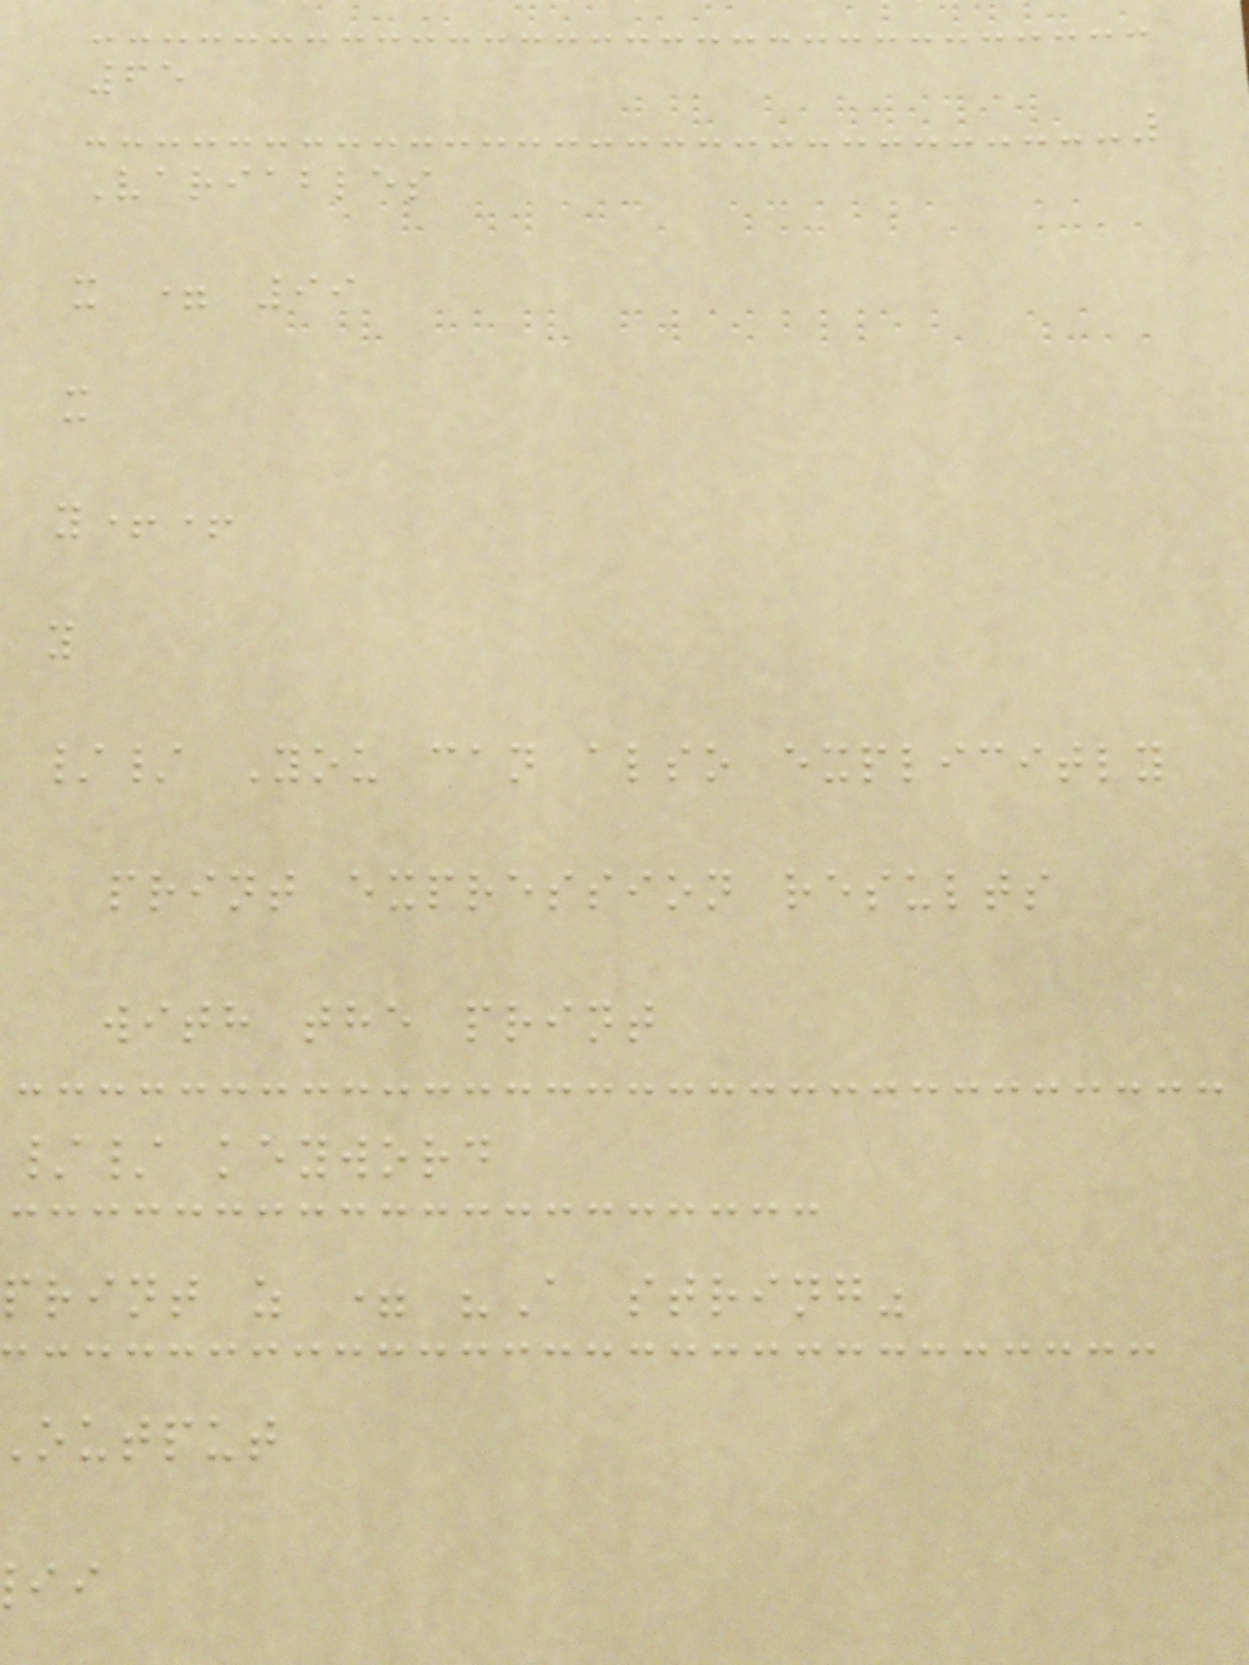65
Variables
x = 99
x
y++
y
// You can also explicitly
print expression results
with the print
// keyword
print z = "A string"
output
